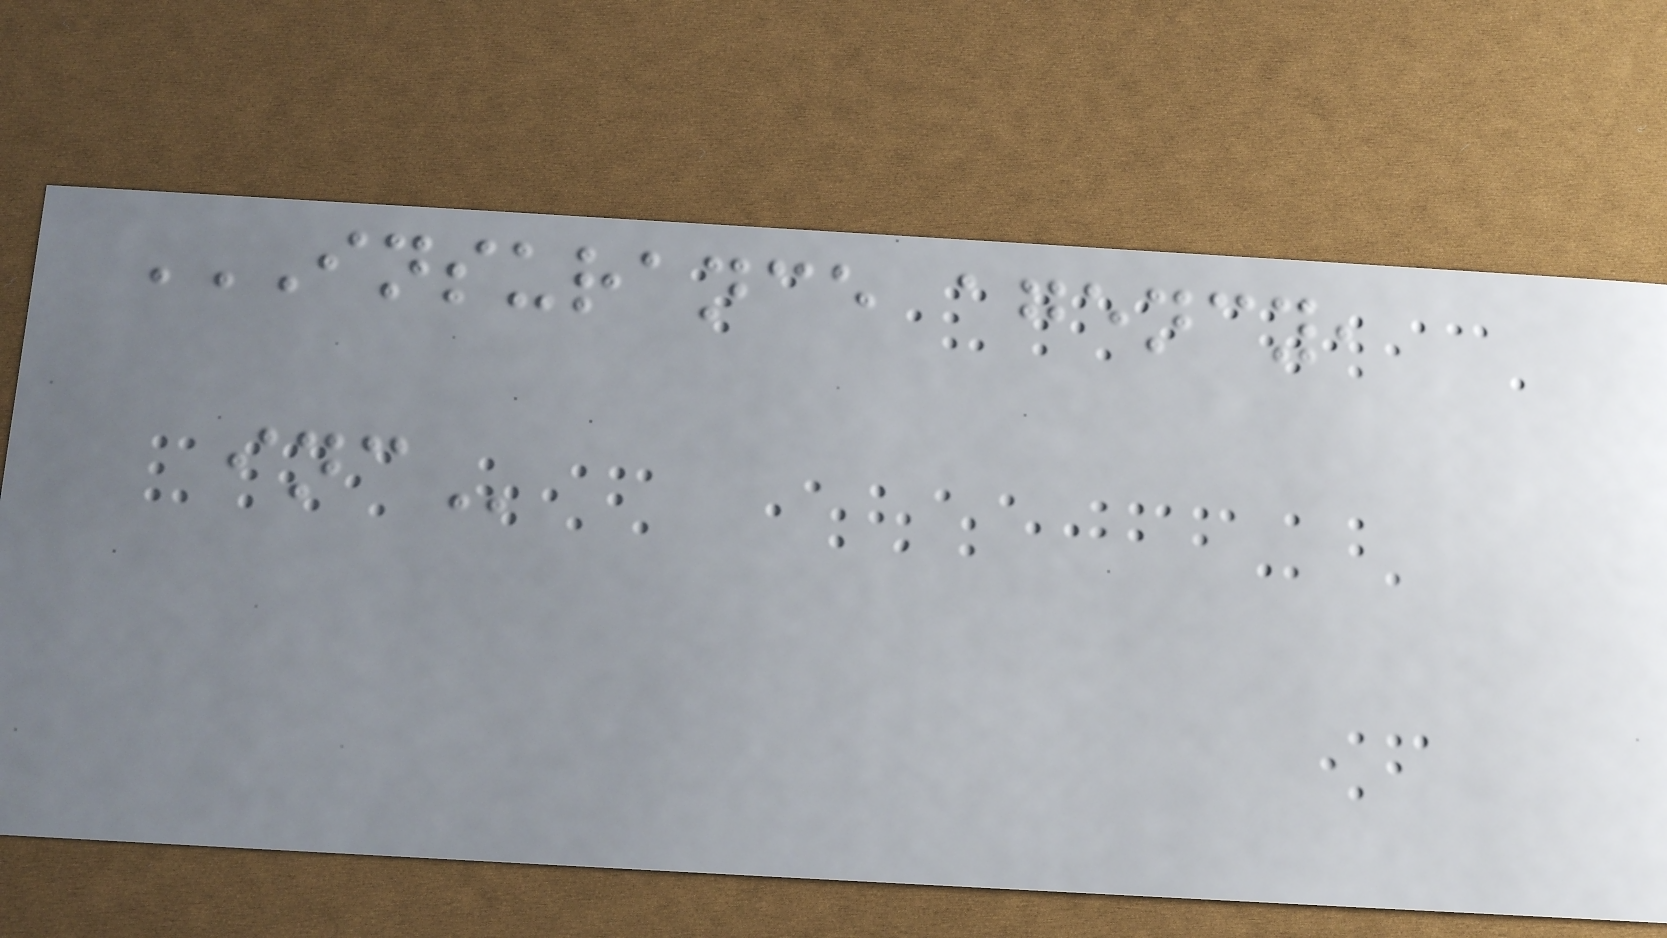INSURANCE AGENCY,
INC
